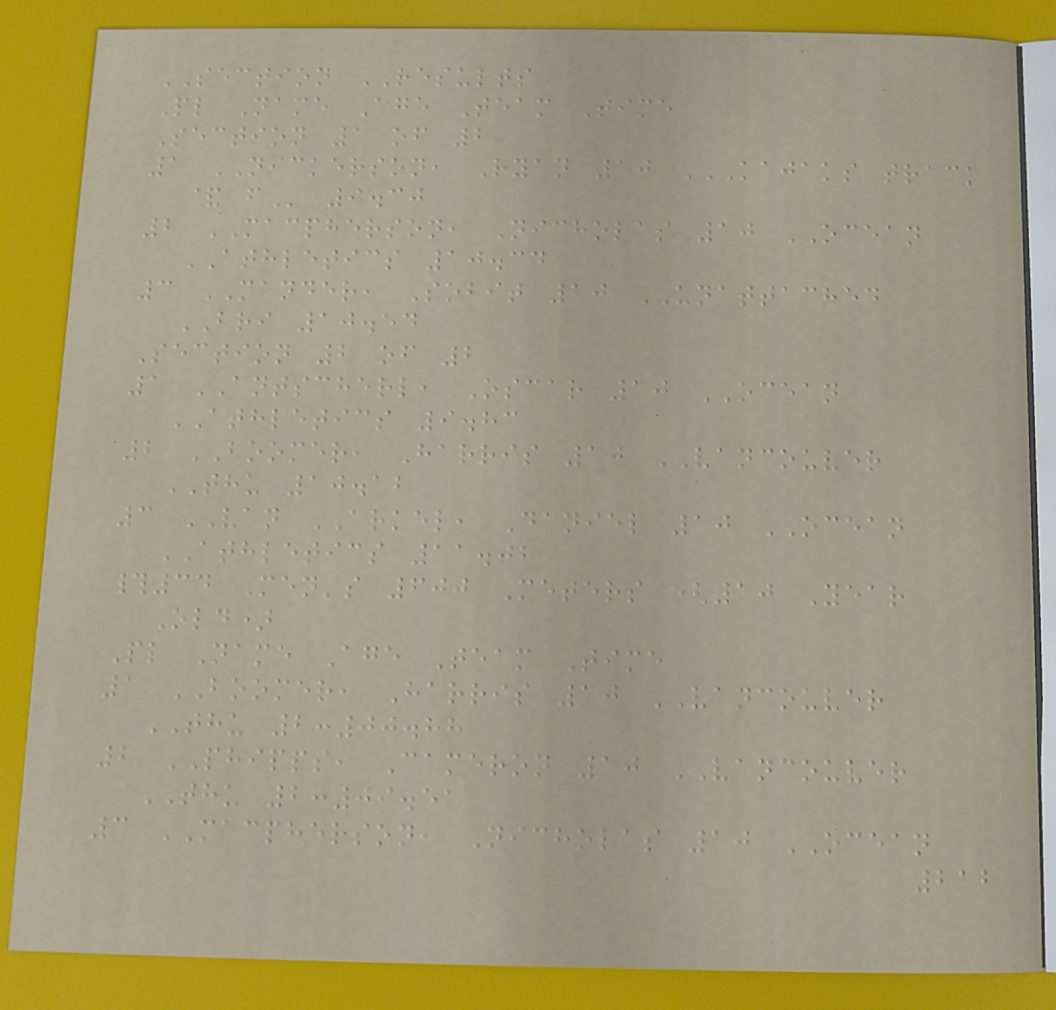SECTION RESULTS
Pl Name Age Team Time
Section 1 of 2
1 NICKERSON, Ryan 10 KAJAKS TRACK
& F 9.30
2 MACPHERSON, Nicholas 10 OCEAN
ATHLETICS 10.34
3 MANDER, Sobit 10 UNATTACHED
BRI 10.54
Section 2 of 2
1 ANTSCHERL, Oscar 10 OCEAN
ATHLETICS 9.83
2 BOOMER, Harris 10 VANCOUVER
THU 10.12
3 VAN ARKEL, Daniel 10 OCEAN
ATHLETICS 11.02
#34 Men's 600 Meters (10 Year
Old)
Pl Name Age Team Time
1 BOOMER, Harris 10 VANCOUVER
THU 2:00.88
2 PHIPPS, Cameron 10 VANCOUVER
THU 2:09.51
3 MACPHERSON, Nicholas 10 OCEAN
212
